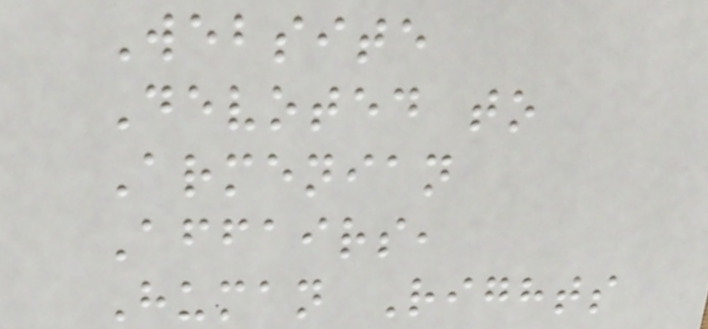Website
Devoted to
Armenian
Affairs,
Human Rights
